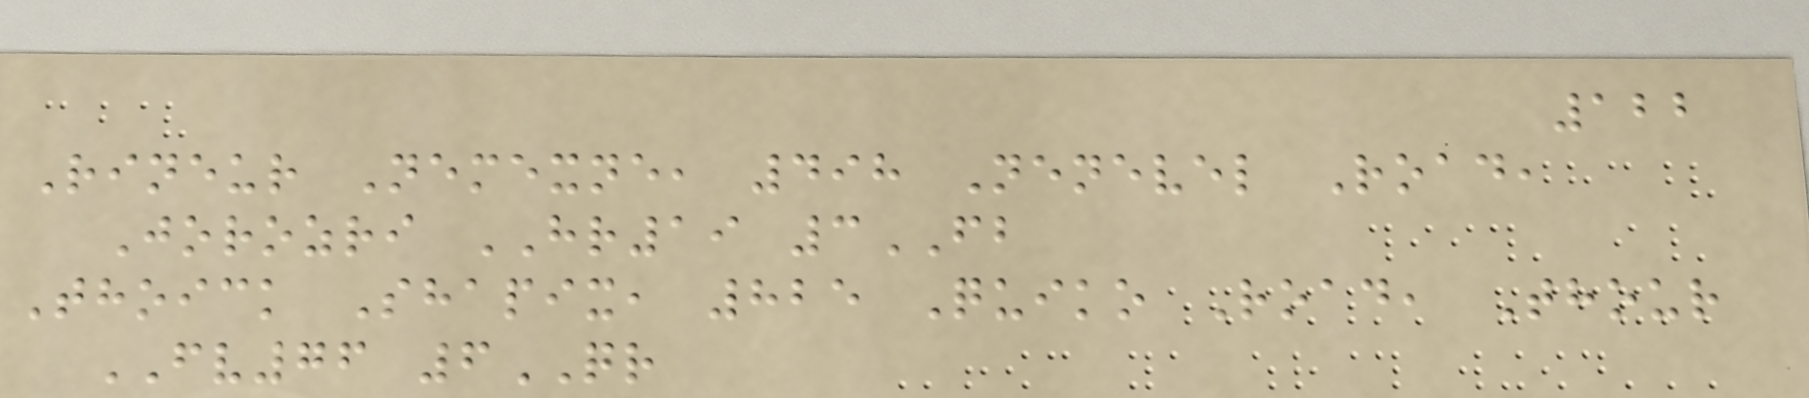122
Rineur Nemexne, 498 Nenevel Road,
Jorozri HR19 3FB
Thoick Shapix, 825 Quiko Road, Thour
FV76 6QR
